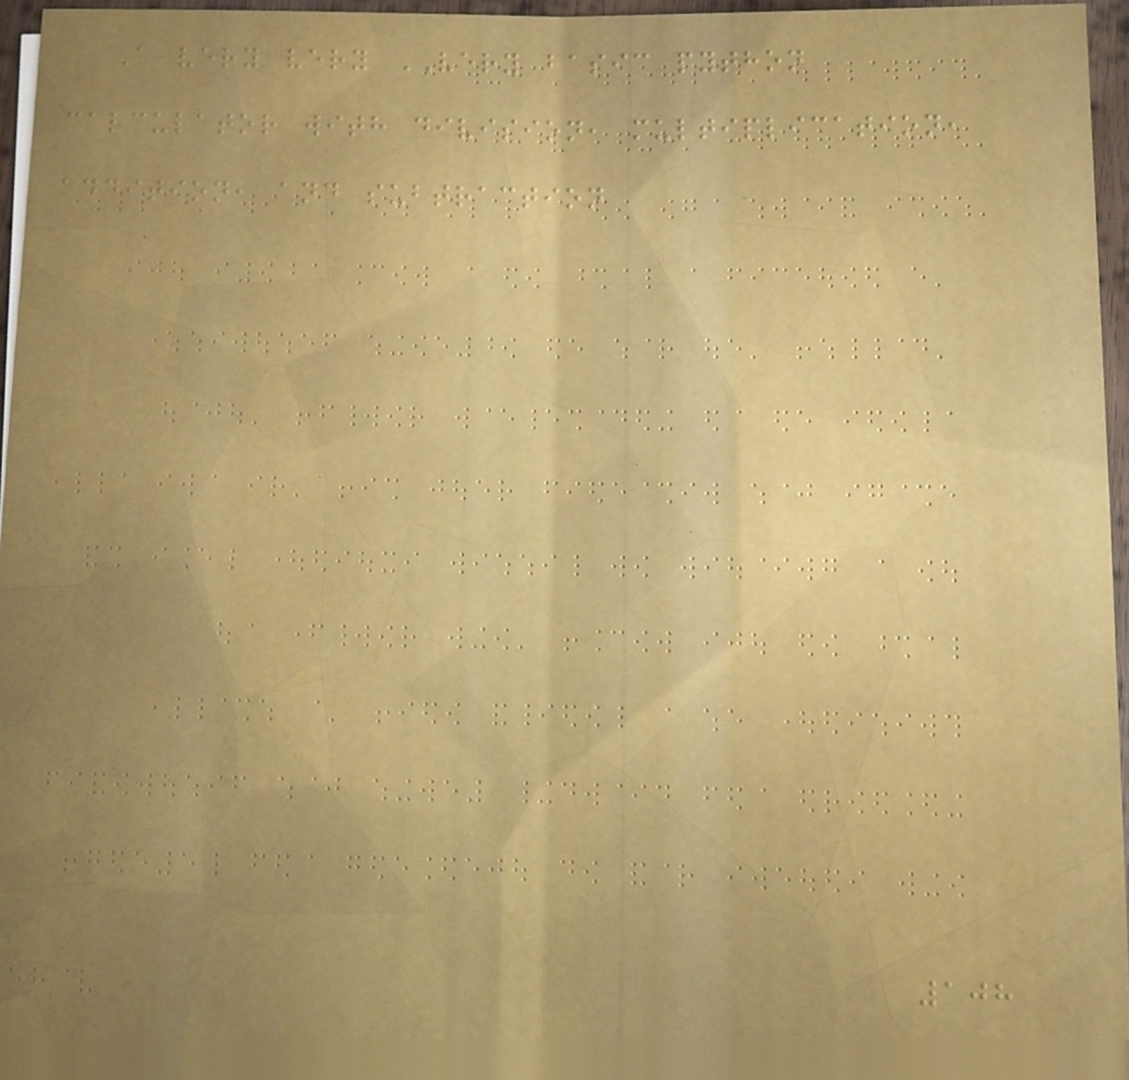A very very VERY basic python
calculator with division, multiplication,
addition, and subtraction
108
